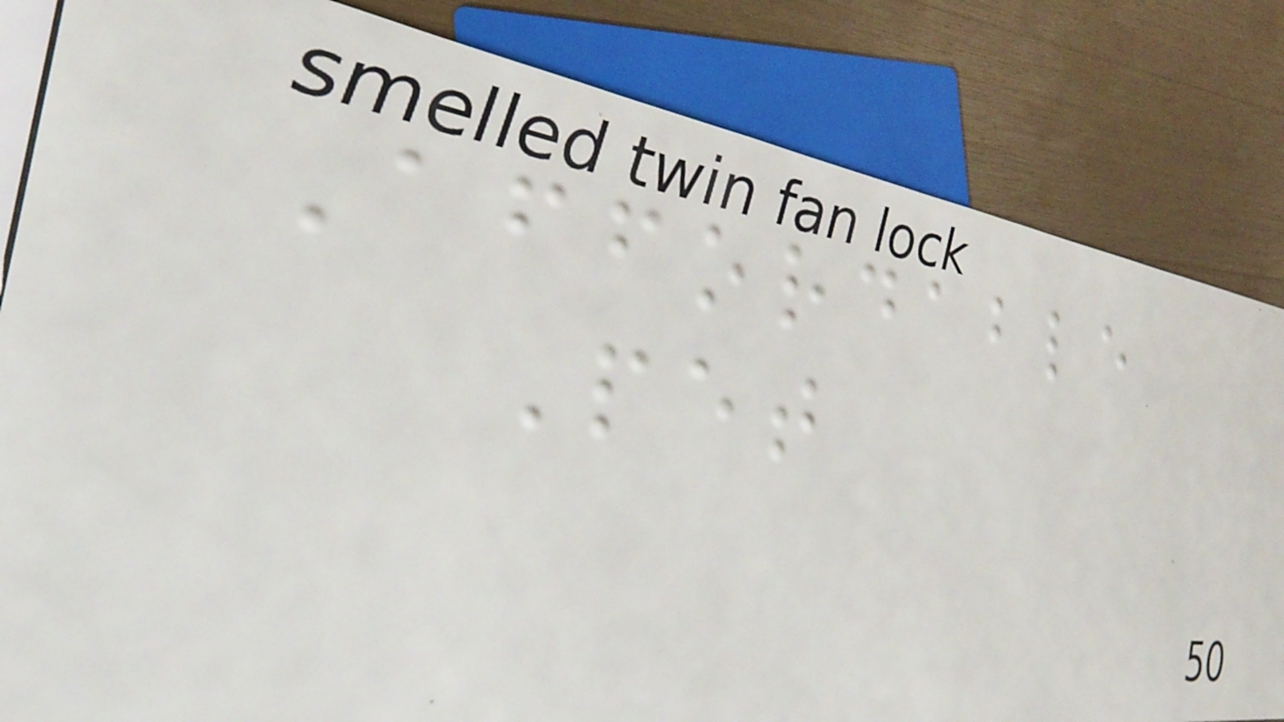Affordable
Pet
